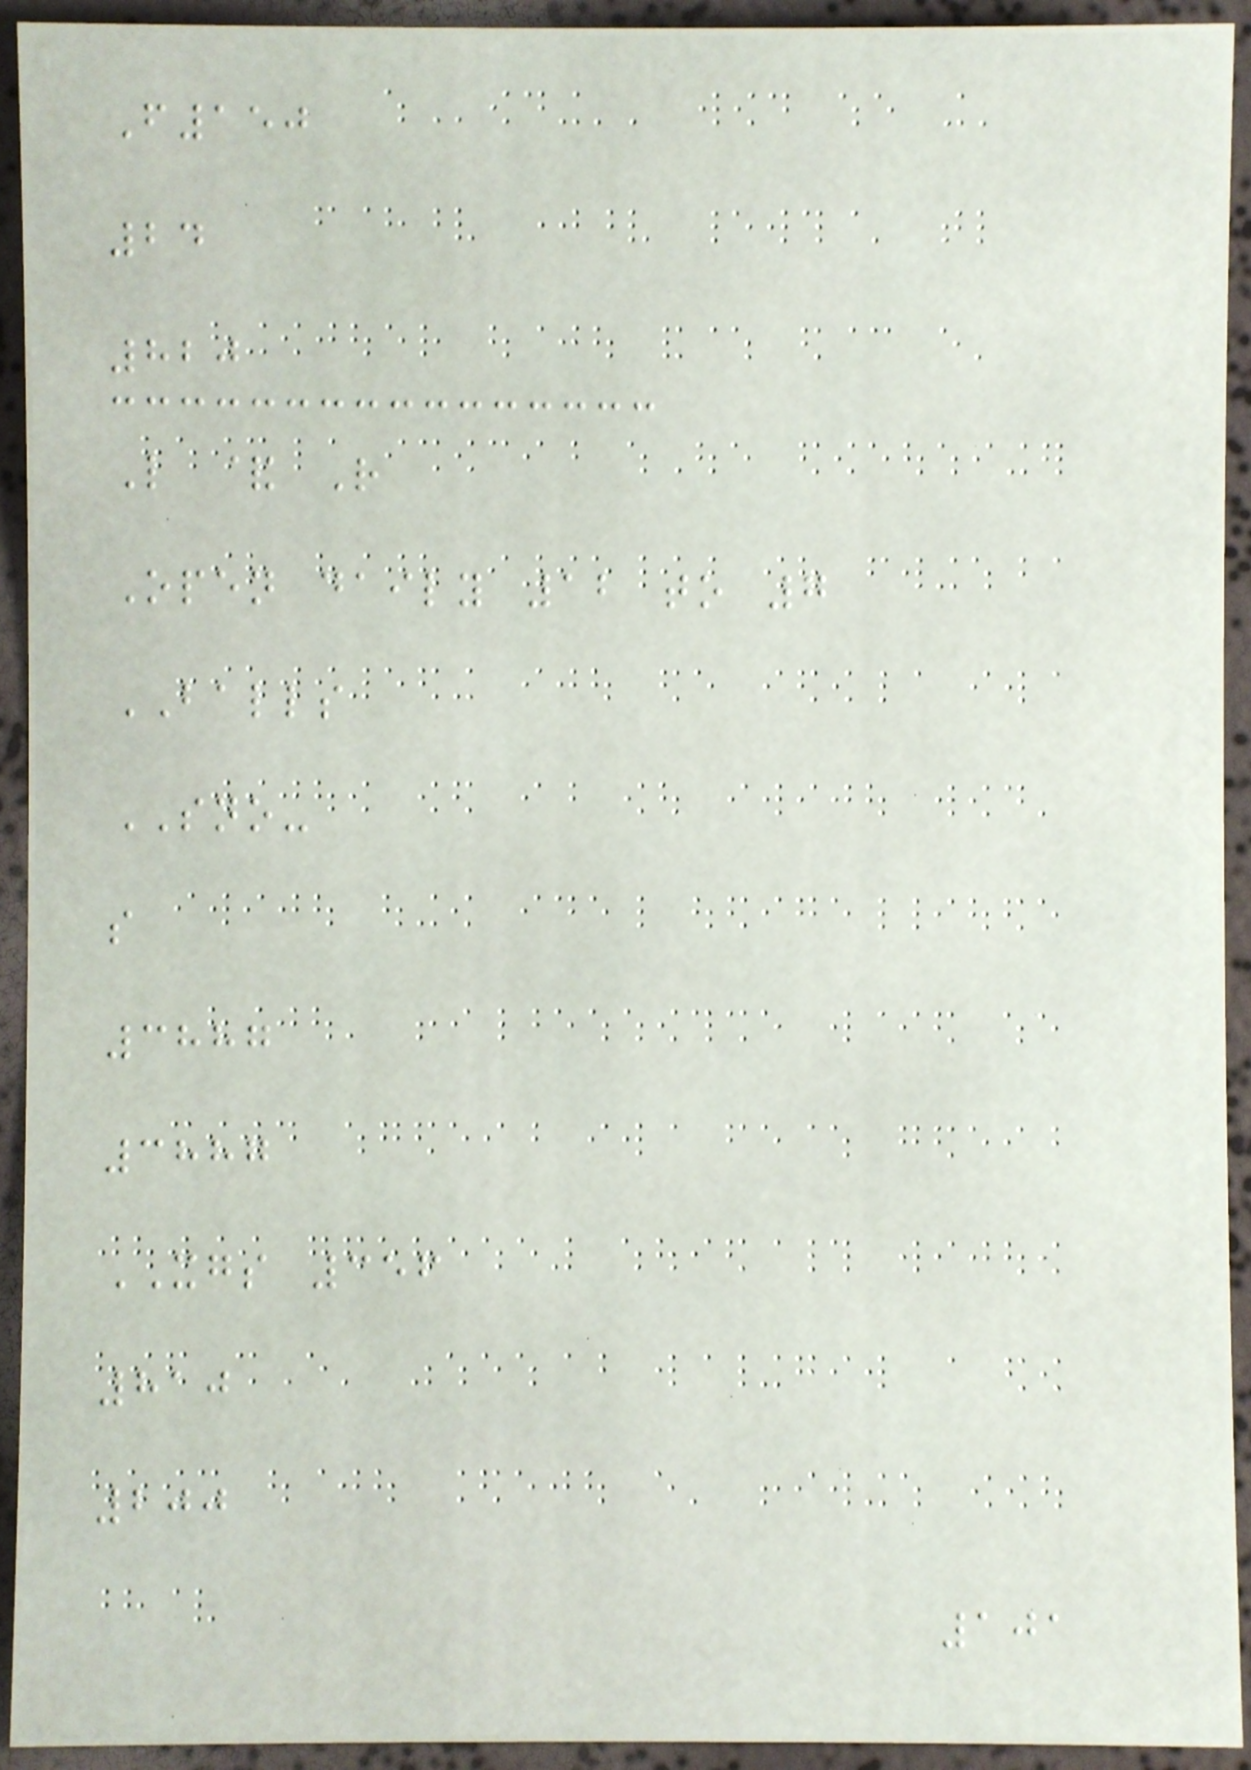F150
24
820
L & R
Open daily 12 to 7
BALLS
SNO-
s
3887
3887
XGS 356
810
200
101
